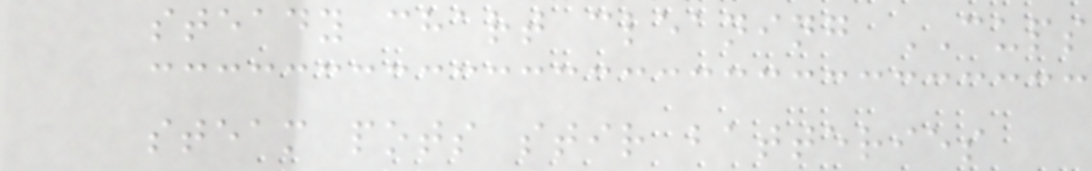steady chart cleaning CUPS
steam pots stir batteries
